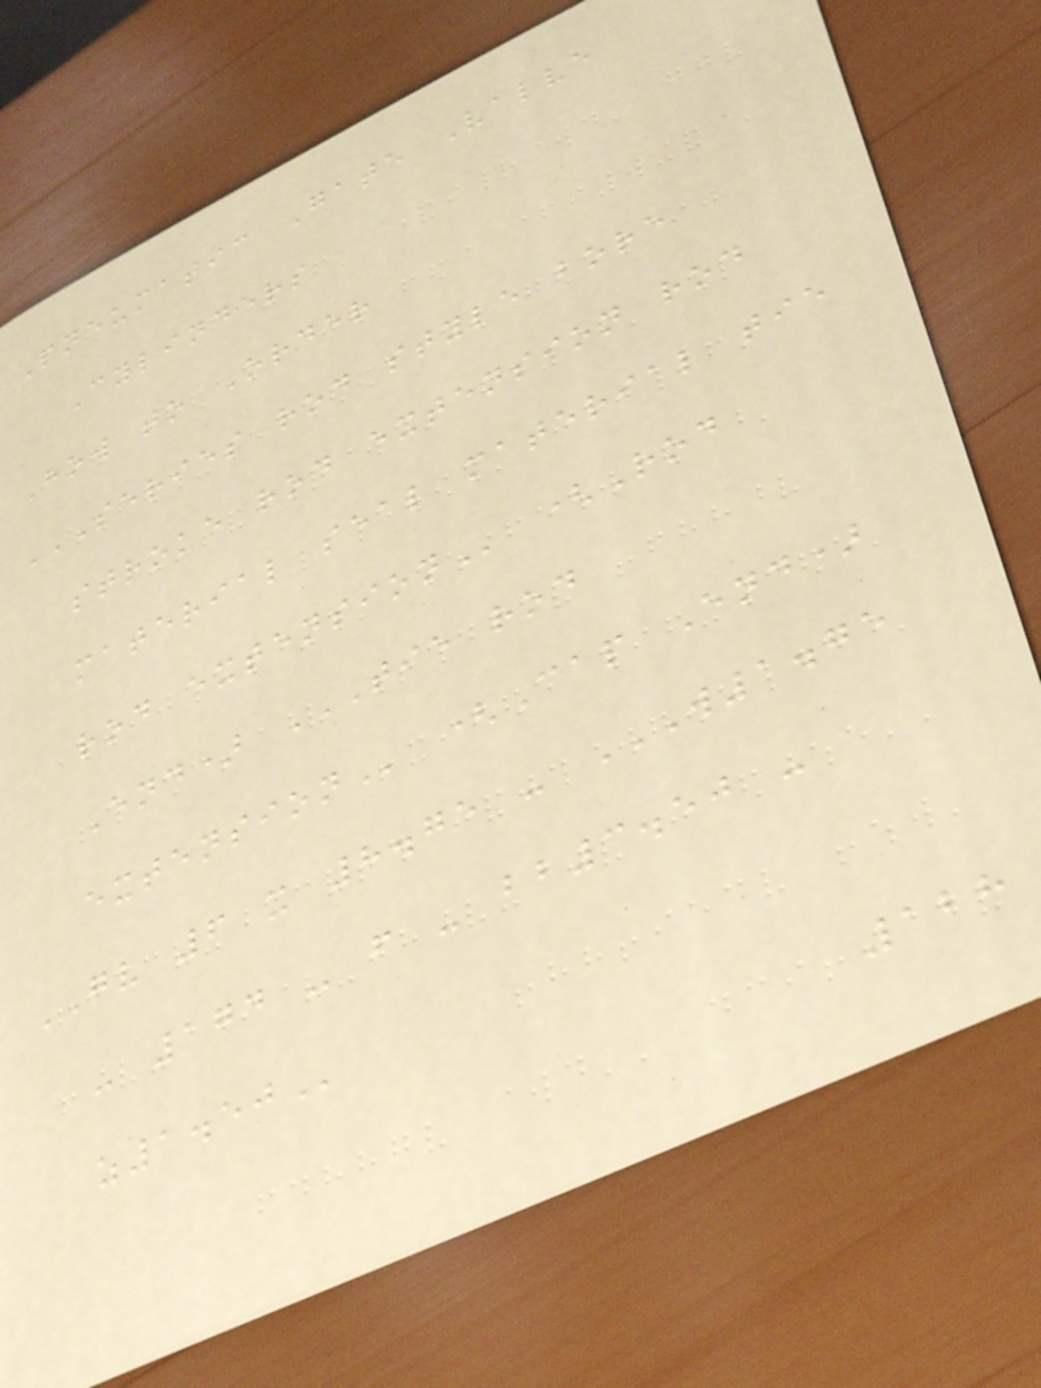Pneumatic Gate Valve
Cylinders
How to Order
SERIES ROD STYLE BORE
STROKE ROD EXTENSION ROD
MATERIAL SEAL MATERIAL TIE
ROD EXTENSION (Rod
End) TIE ROD
EXTENSION (Cap End)
GV 6 x 8.75 - W1.75
- 174 - F - BB3.50 -
Z1.50
128
